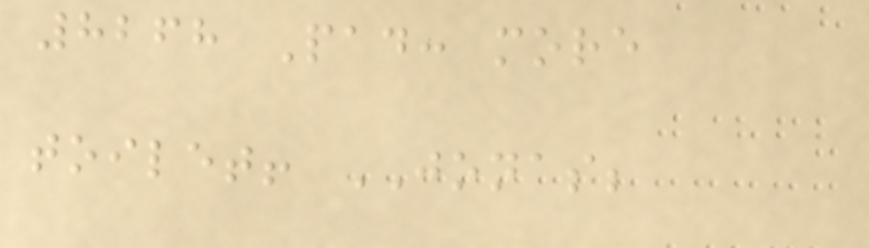8268 Pad: more
toilet! JONAS;
